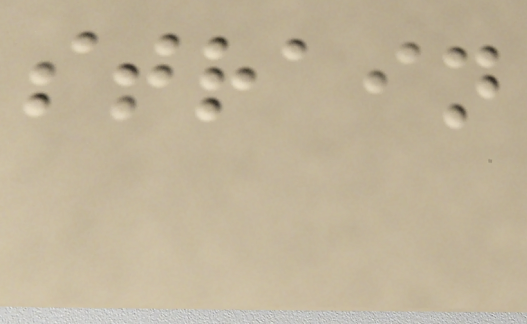strain
